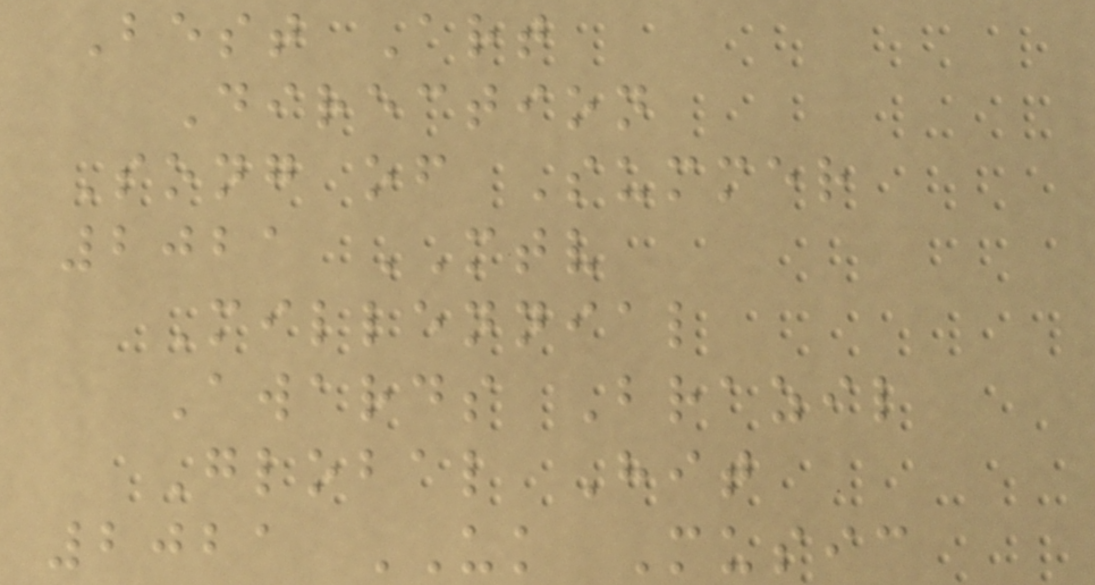Best Art
Direction
Song of Summer
2021 MTV
Millennial
Awards Brazil
Global Hit
2021 UK Music
